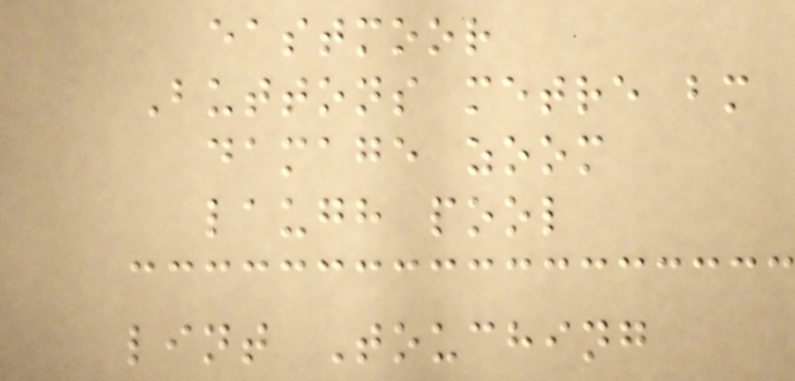eastmoor
Buttons metre bm
damage zoom
laugh pool
lint Touching
